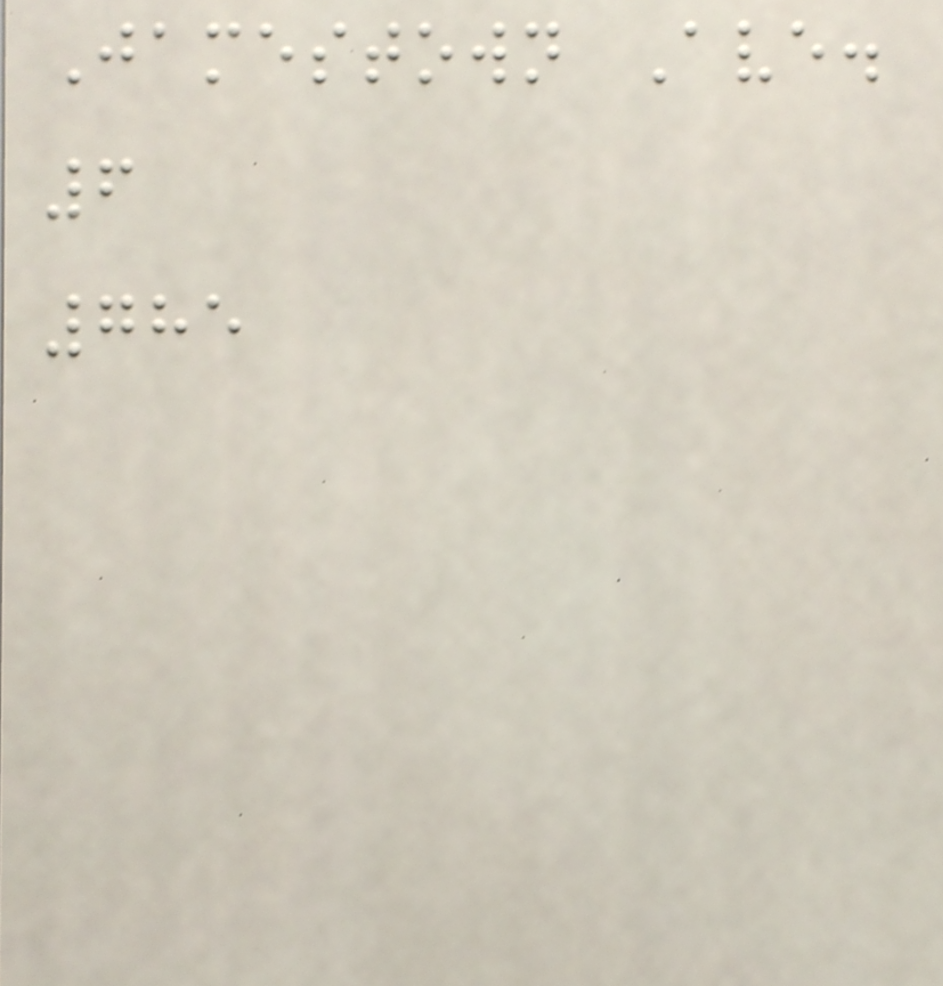Jamestown Ave.
6
785
